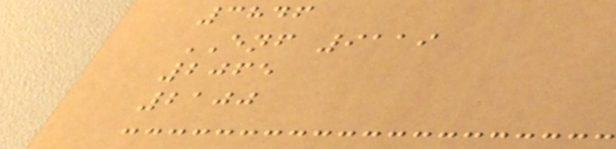3846
ENF 9119
2065
2100
